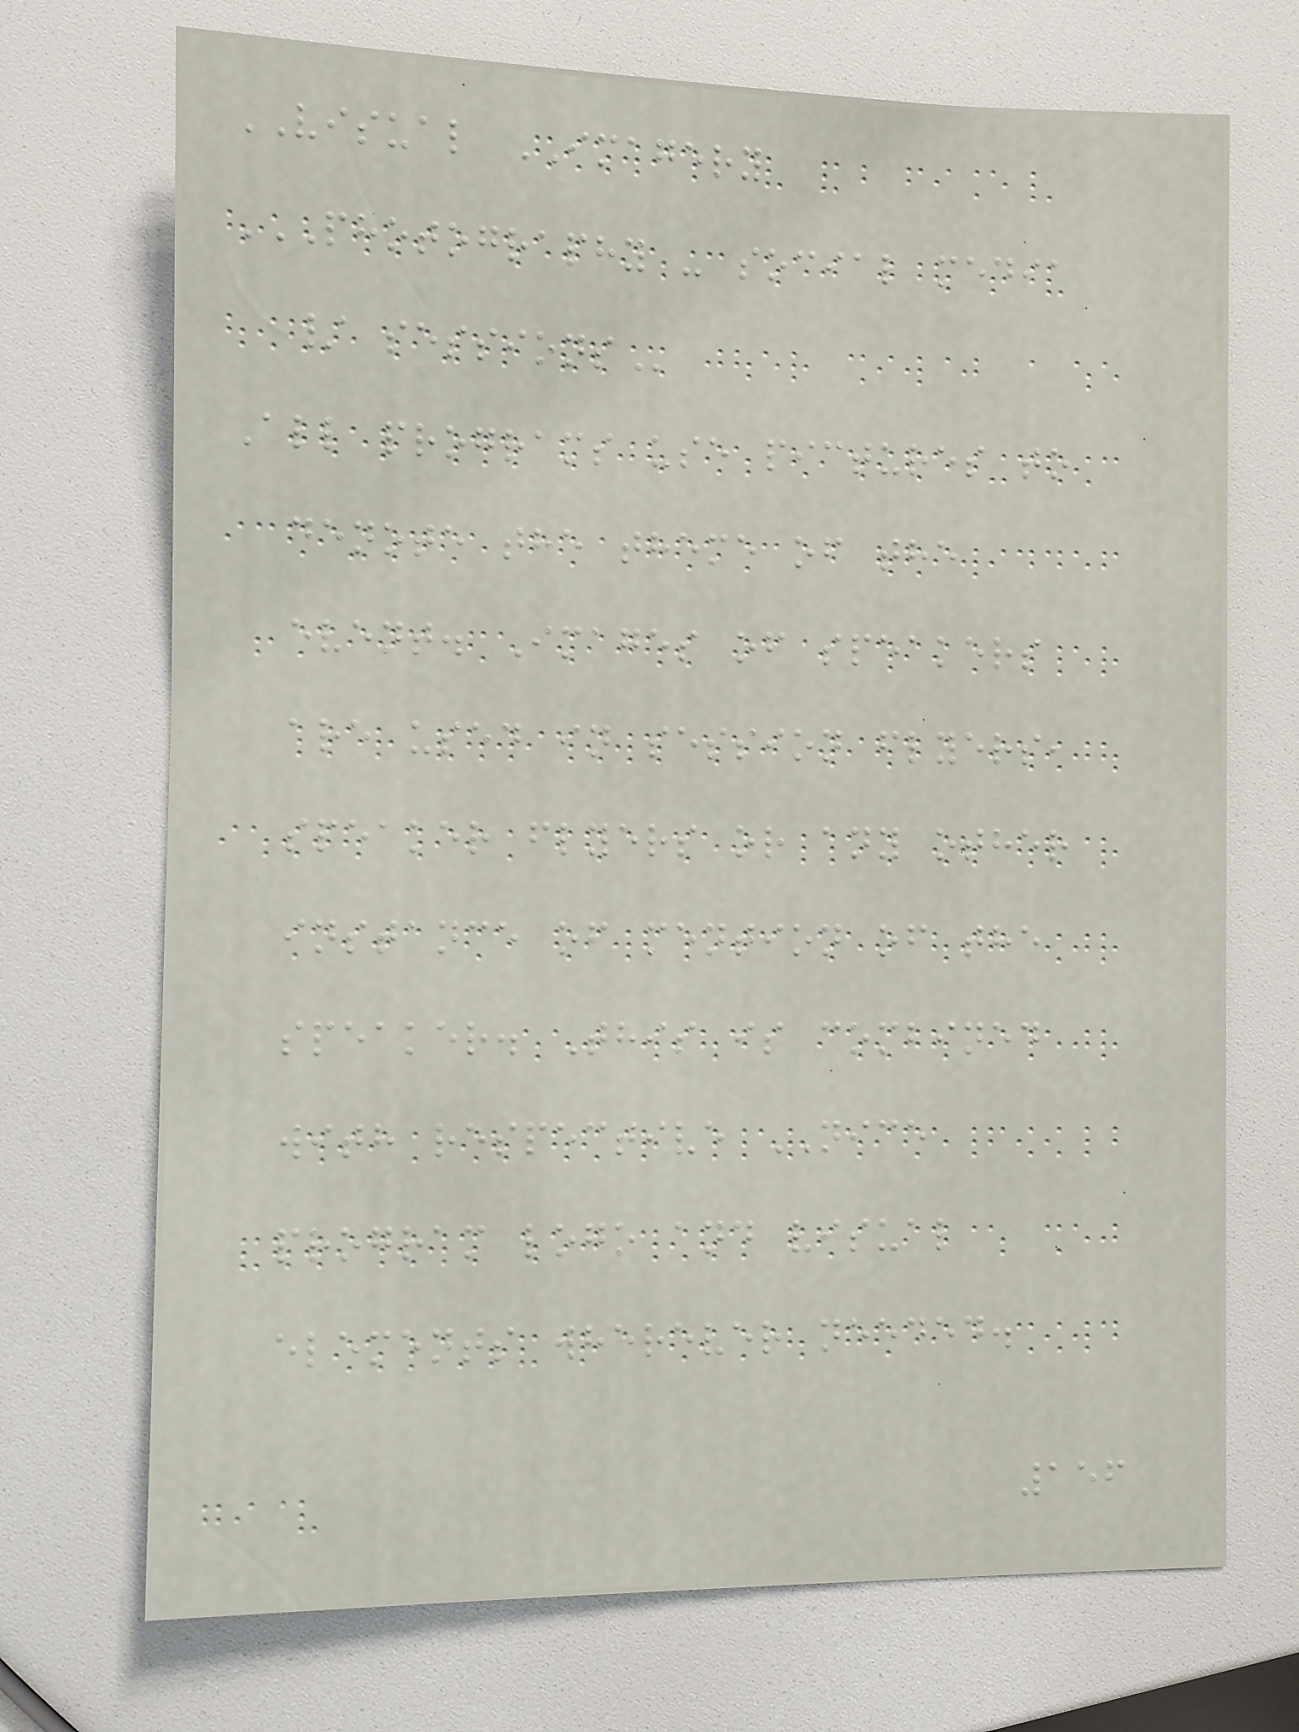VISUAL IMAGERY
PHOTOGRAPHY - SOCIAL MEDIA
/ SESSIONS
All programs use pictures to
denote the theme of the
event. Images of speakers
are used in session flyers,
speaker flyers or any other
instance of mention of the
speaker. This is combined
with respective NICE
program logo and visual
elements wherever needed.
156
